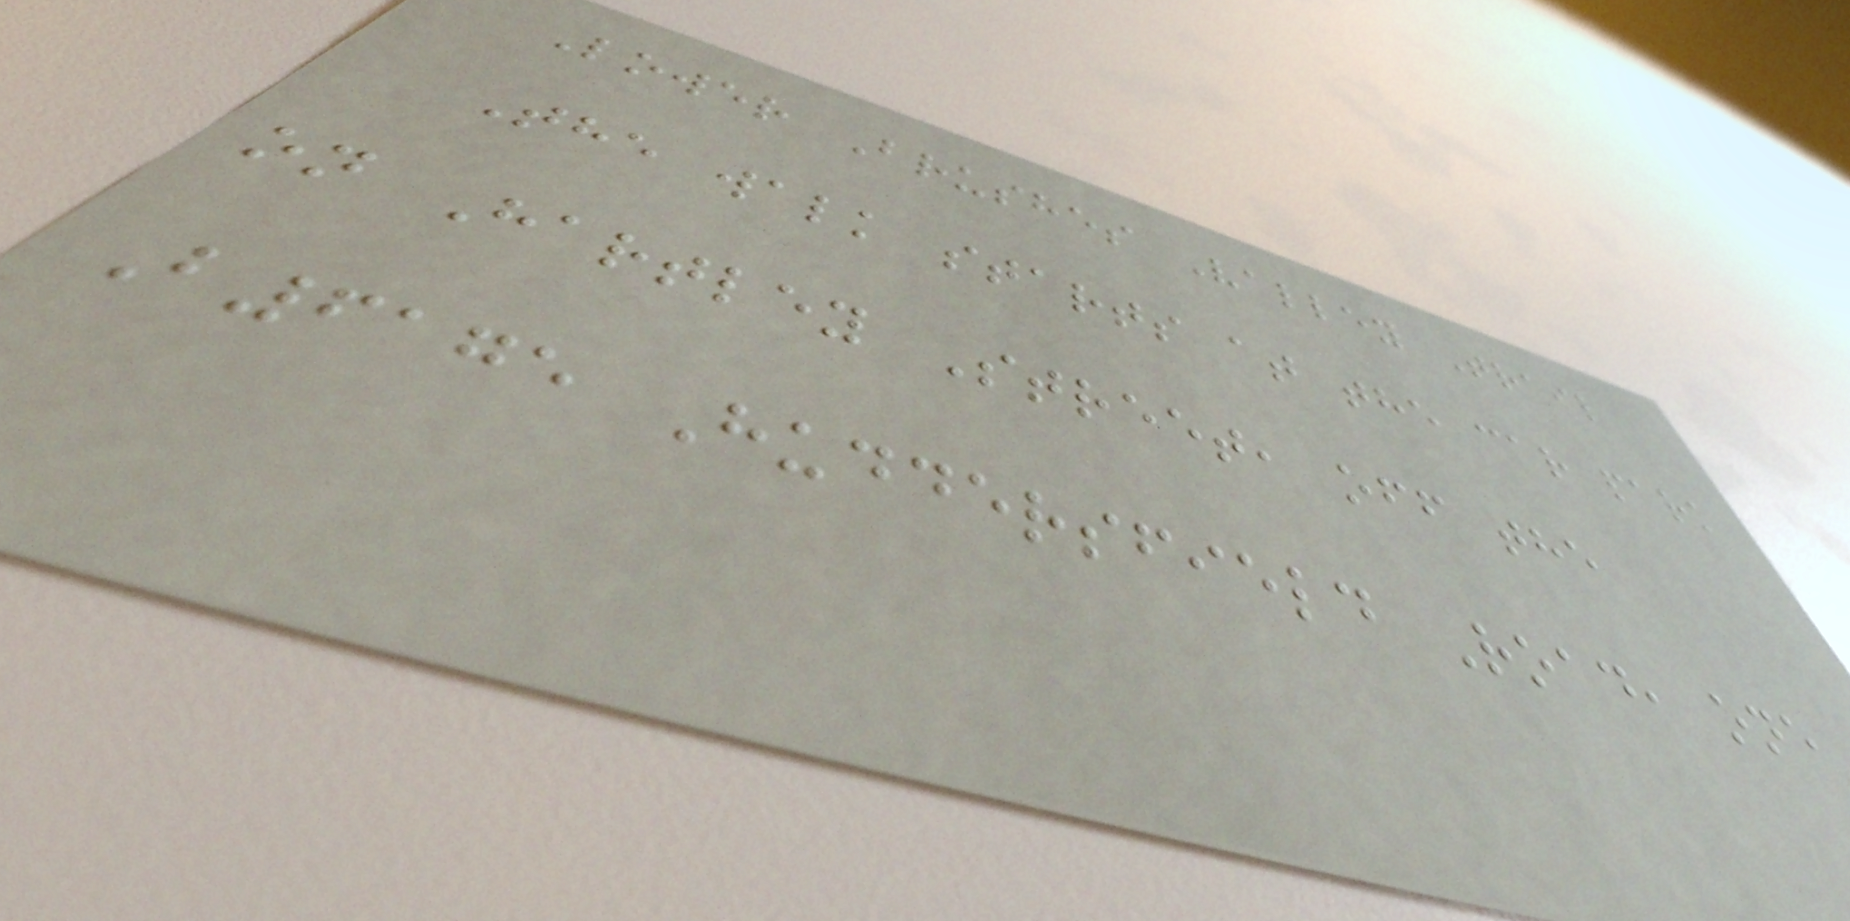Lower Brushes Valley Trail
The walk starts at the car park
on Hartley Street, off the
B6175 Huddersfield Road, one
